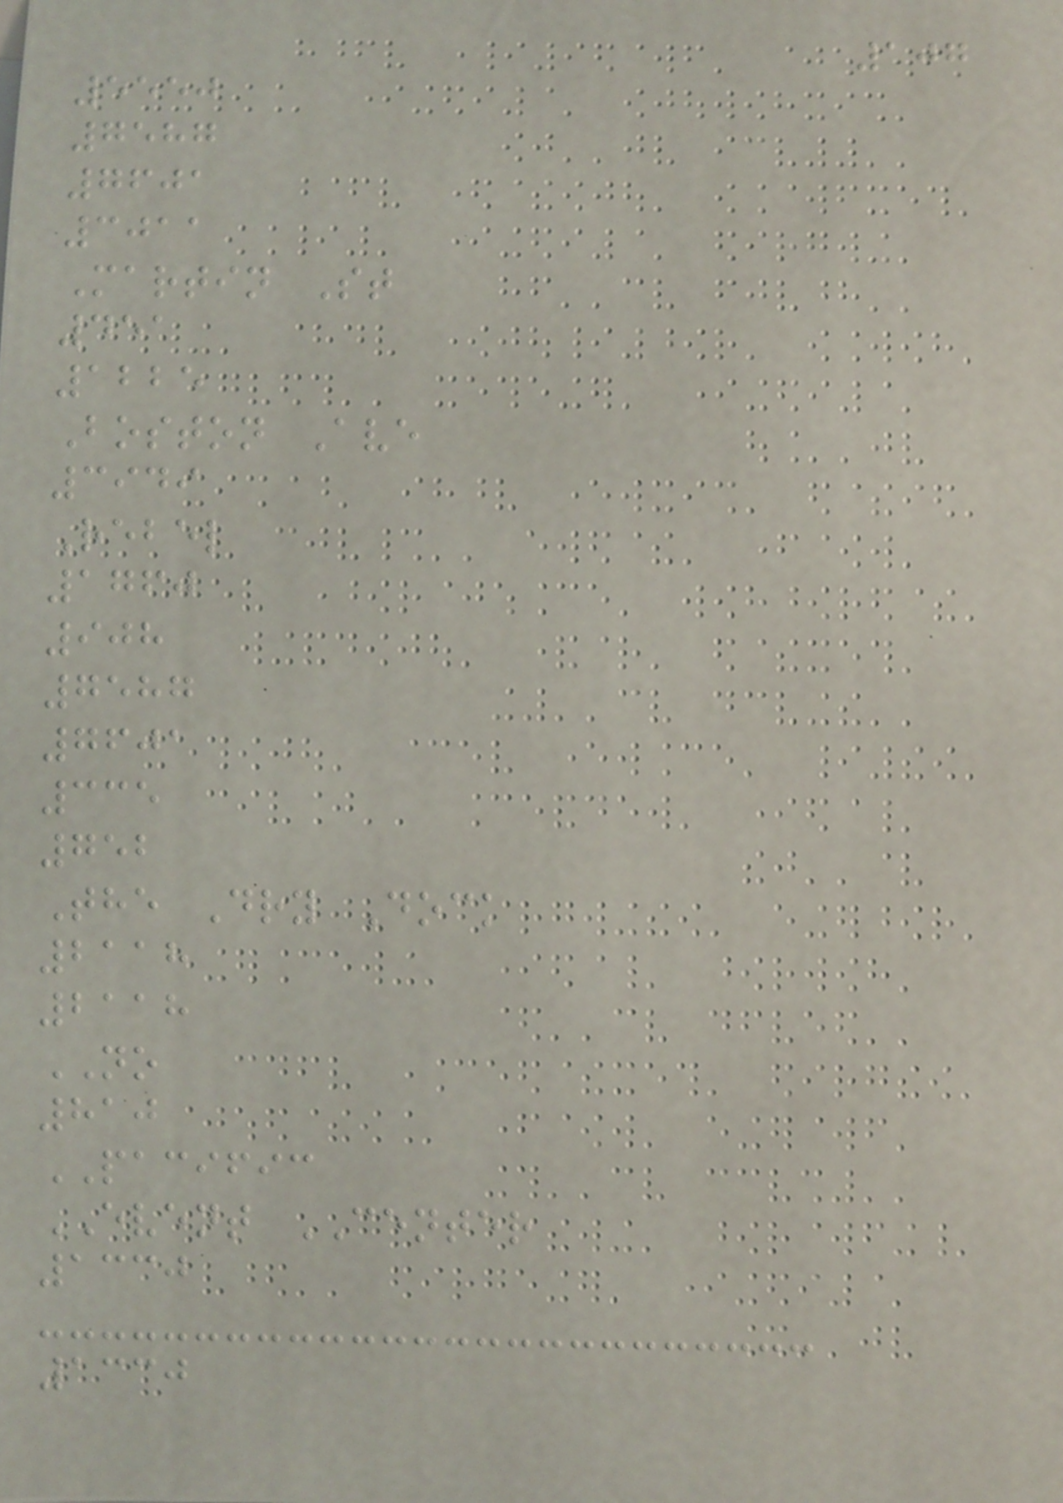107
5550
7587
7601
3011
Martin St
451
1225
Boston Ave
3949
Rebel
1760
908
7587
7601
335
752
The Dry Dock
2118
2118
NO
810
PACIFIC
EVENT CENTER
1330
1330
